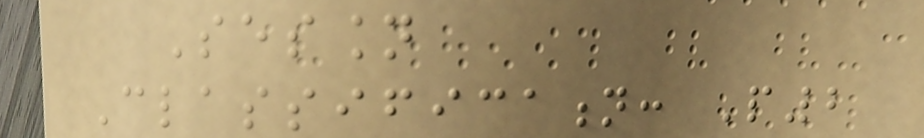Session
Classification: P2
